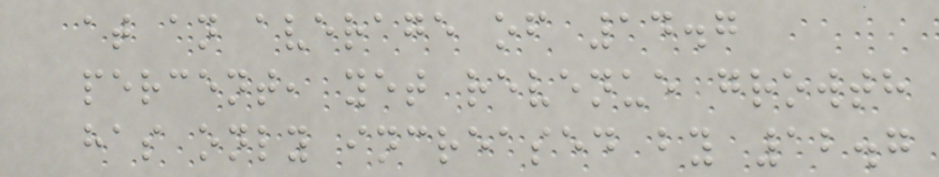at an average of 14.7
percent, yet revenue growth
has only increased by 12.7
